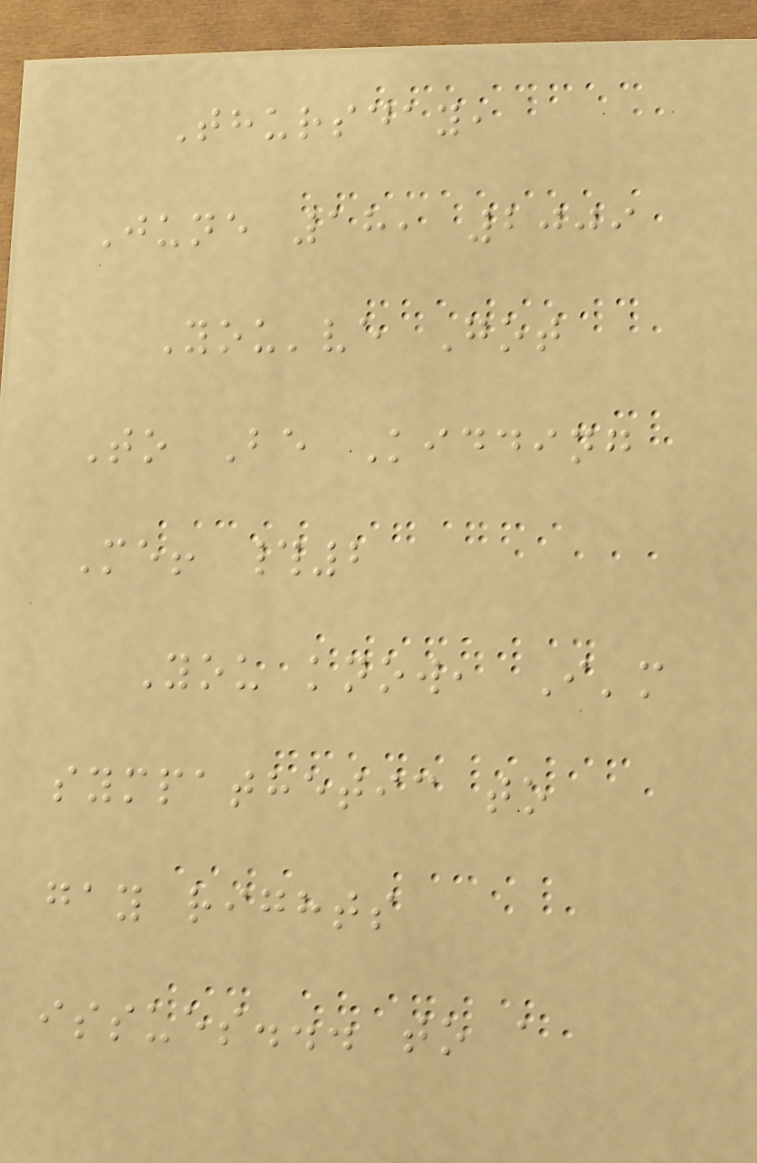Thursday,
June 18, 2009
You've Got
To Be Kidding
Me! #2
You know, I'm
sympathetic to
gay rights
issues... to a
